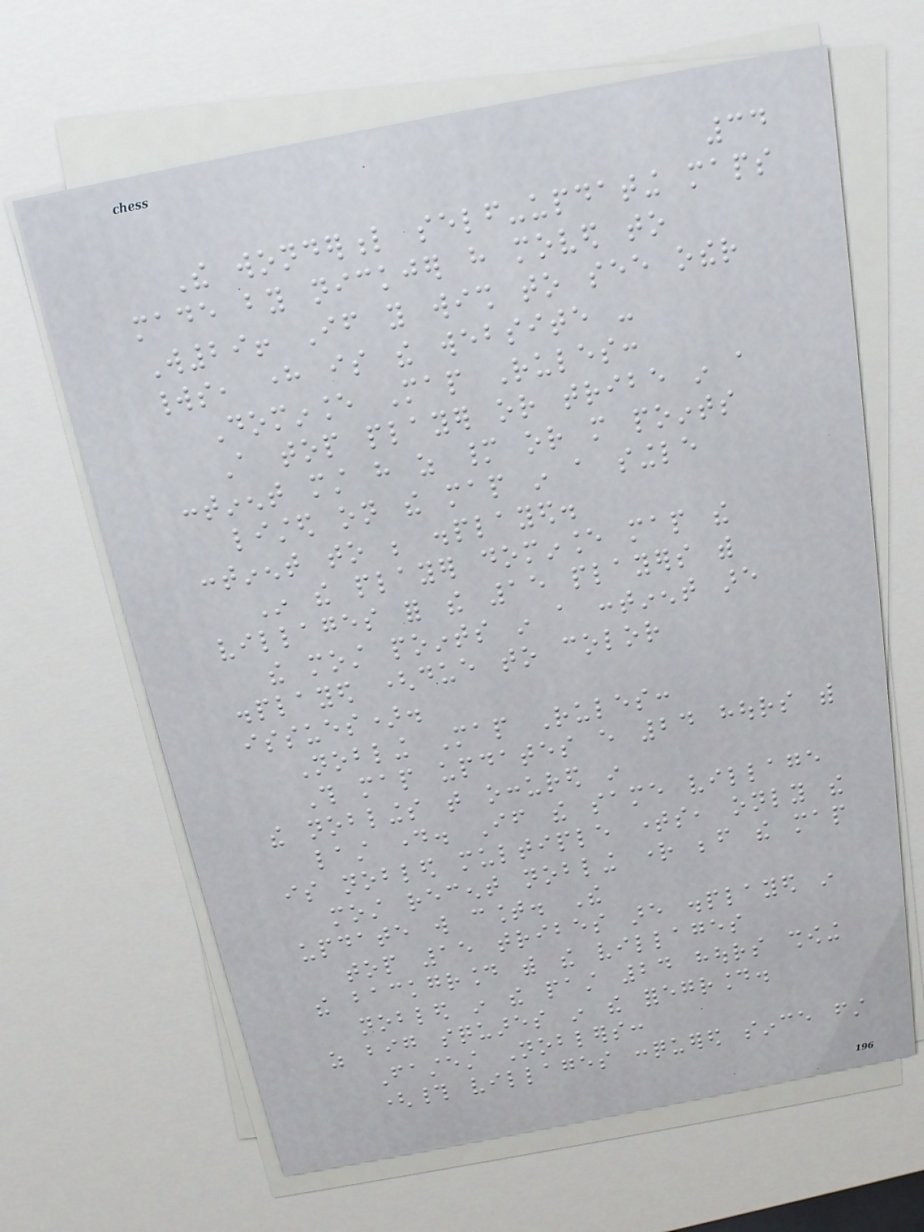34
The wonderful self-updating maps
made by nickjer have moved to
W29! If you wish to see other
worlds, here is the website -
Dominance Map Rules:
A top player or tribe in a
continent must have as many or more points
listed on the map in a single
continent to be displayed.
In the player dominance map the
villages for the 15 players with
the most points in a continent are
displayed (due to color
issues).
Nobling Map Rules:
This map updates every 24 hours with
the noblings that occured in
last day. If the same village
is nobled multiple times, only the
most recent nobling right before the map
update will count. The
top 15 tribes are displayed in
the background with the villages
nobled in the past 24 hours showing
as big squares in the foreground.
Fastest Noblers:
(# villages conquered since first
